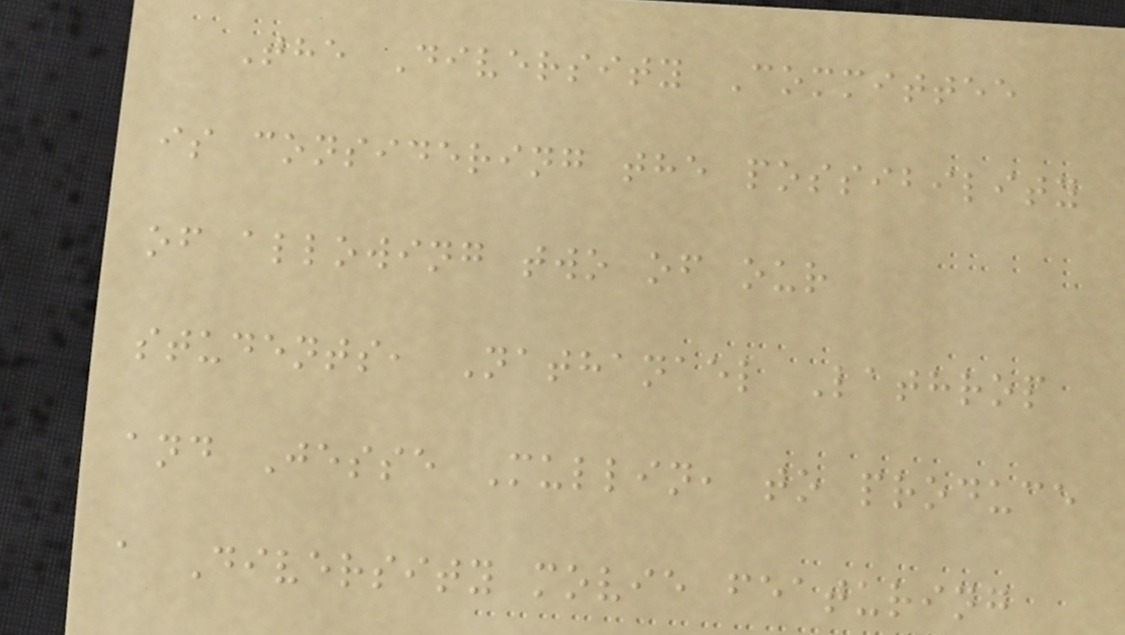The Diversity Committee
is considering the possibility
of allowing two of our
students, Nathanael Lathrop
and Jesse Mullin, to produce
a Diversity movie featuring
